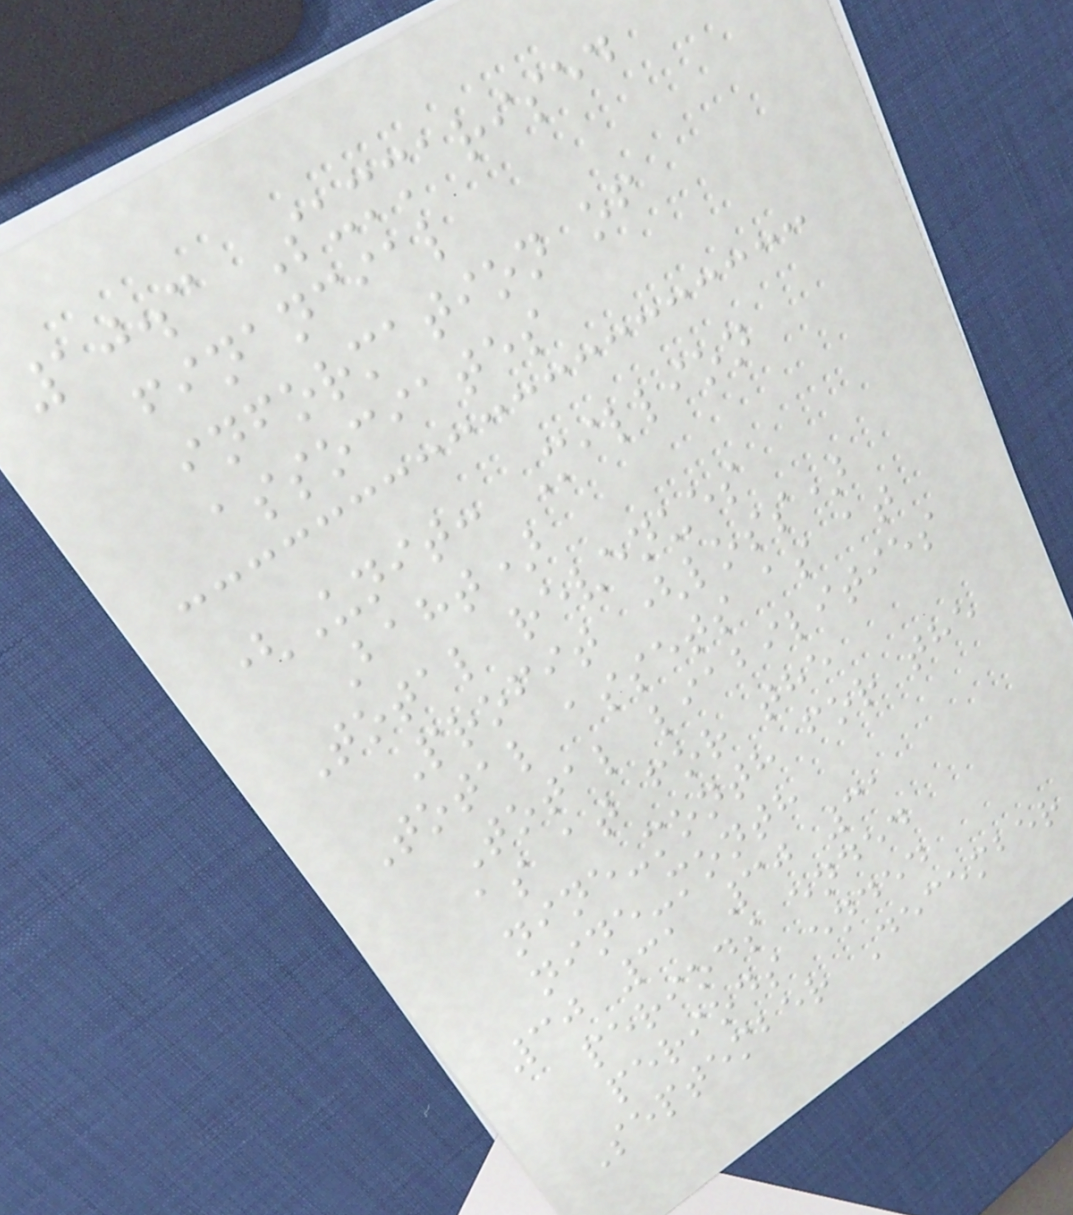10.3 Summarised
financial
information of
associates
(Unit: Million
Baht)
Total revenues
Profit (loss)
Total assets as at
Total liabilities
as at for the
nine-month for the
nine-month
30 31 30 31
periods ended
periods ended
September December
